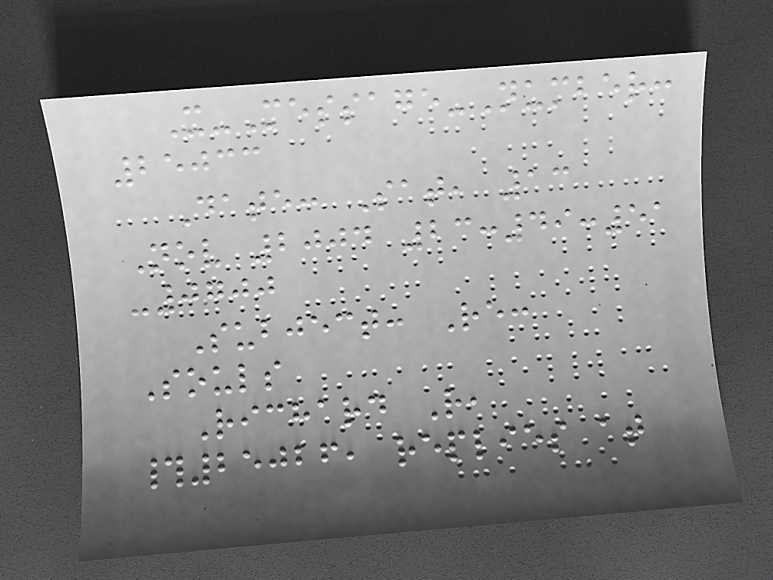X-Message-Number:
25033
Date: Sat, 13
Nov 2004 23:49:51
-0700
Subject: Re:
Souls
Richard R,
#25026, replies at
